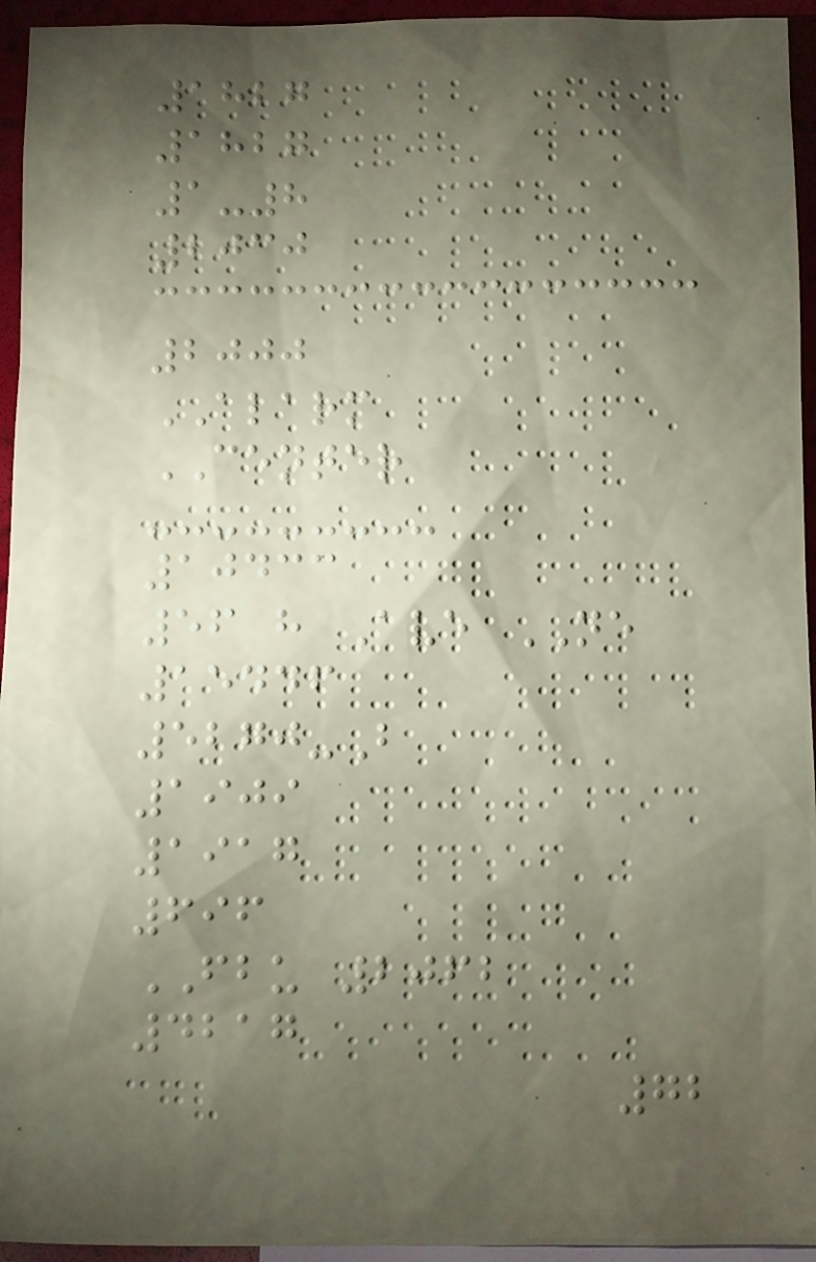1827
1827
1-8
2030
2000
ALARM
CENTER
10433
56 h Ave NE
15446
5270-B
1909
1917
696
FBU 2062
4217
72
